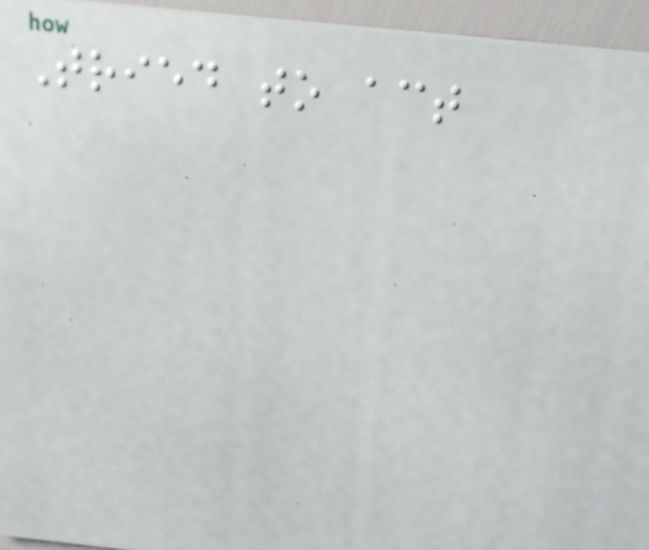Tried to act
